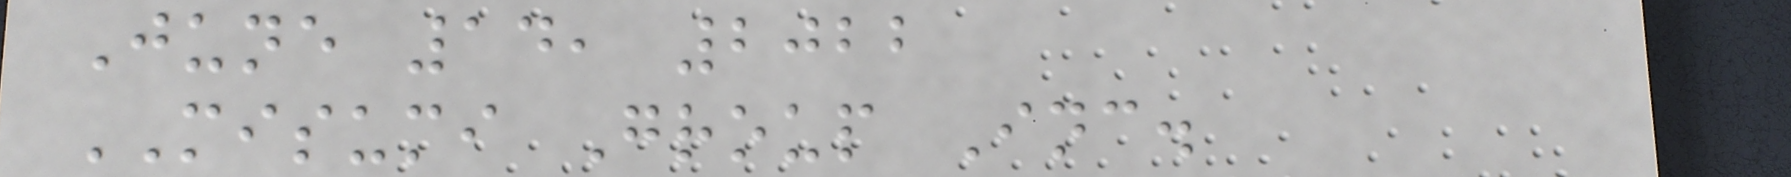June 14, 2022
MISUMI Group Inc.
